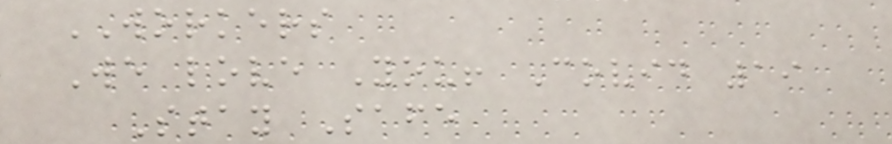WORKERS
We love You! Covid 19
Stay Safe
